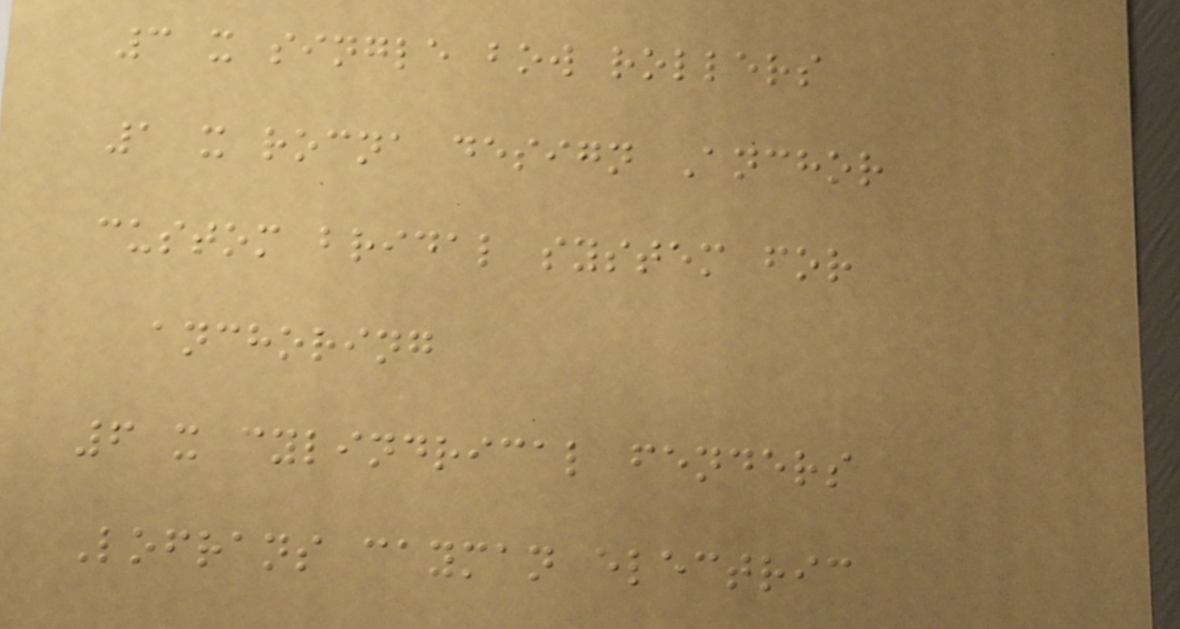3 x single bow rollers
1 x rocna design Anchor
custom bridal system for
anchoring
6 x cylindrical fenders
Lofrans cayman electric
